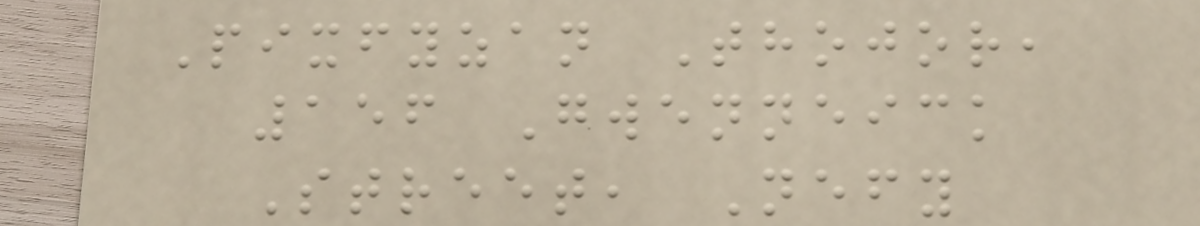Pixfyzan Thojor,
156 Gwenneick
Street, Nefy
